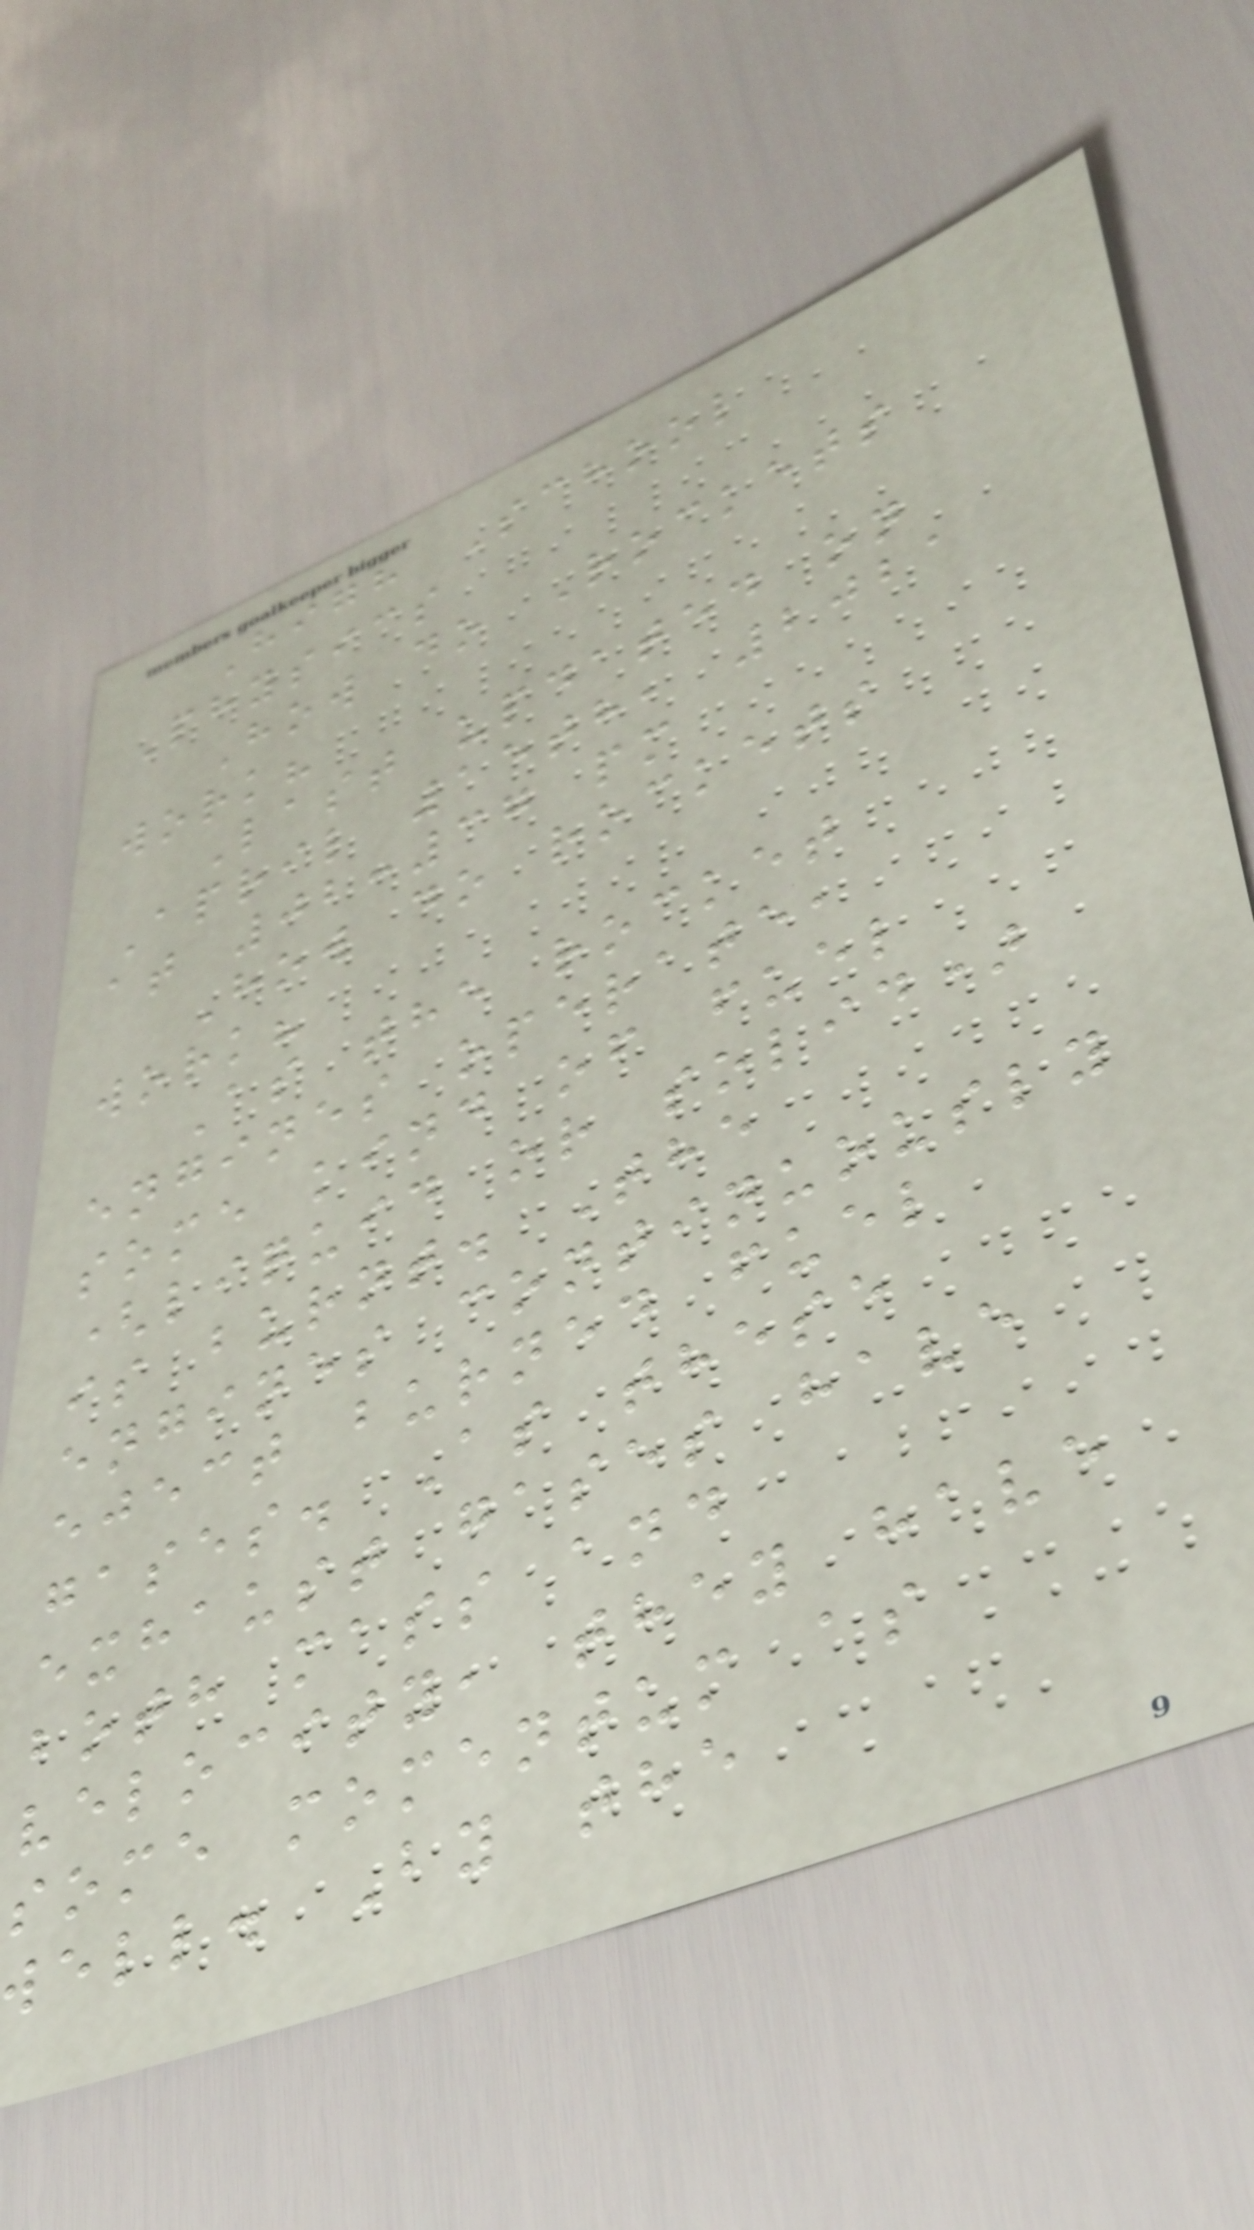High School
Physics
How do Rockets
work?
Last updated on
April 15th, 2021
at 02:37 pm
How do rockets
work?
As the rocket
engines operate,
some kind of fuel
(liquid or solid)
is burnt. The
engines continuously
eject burned fuel
gases. As these
exhaust gases have
both mass and
velocity, they have
some momentum as
ell. By the
